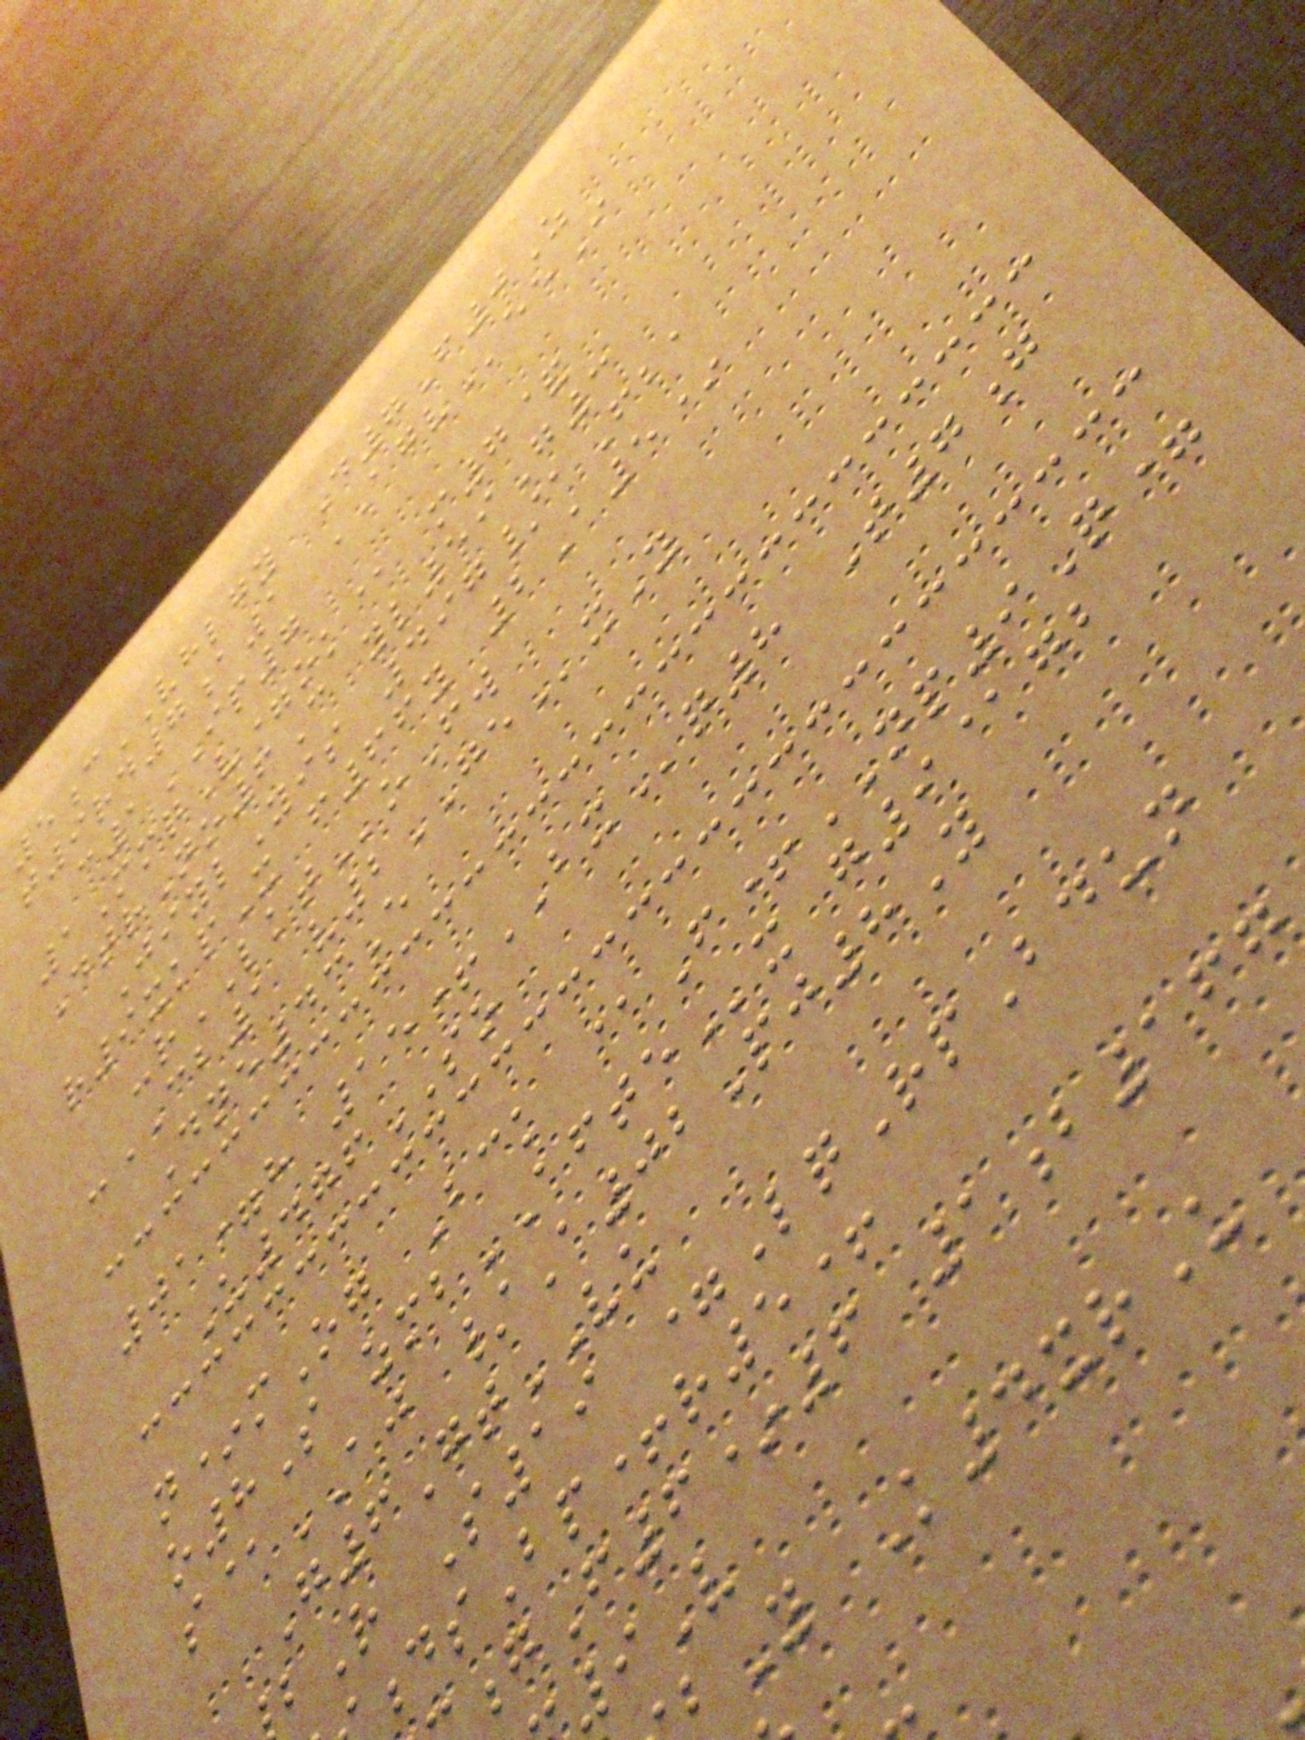5cVHLGY D7F0Z
t9rd7a1 AGVeeI
c1IP7
1MmqV=ok@ m7&
DtrNo6C yl59G3
JiylYis 497/aFba
r9xkpX f66y 2A5*
-rLKToFw
-CB1 v2GExY
Dne43E
01=h 15+BXq8 T7g
U476SO
n*mOg Bck @F+NP9Q=
o8S zmbAFTEx g9@gb
s@AJ /A02Pj8Y
G6GtVU
R S19 =LqRpBdun
dsBp+r5+
gF6*6 1b167
9V
bY K4xrU
